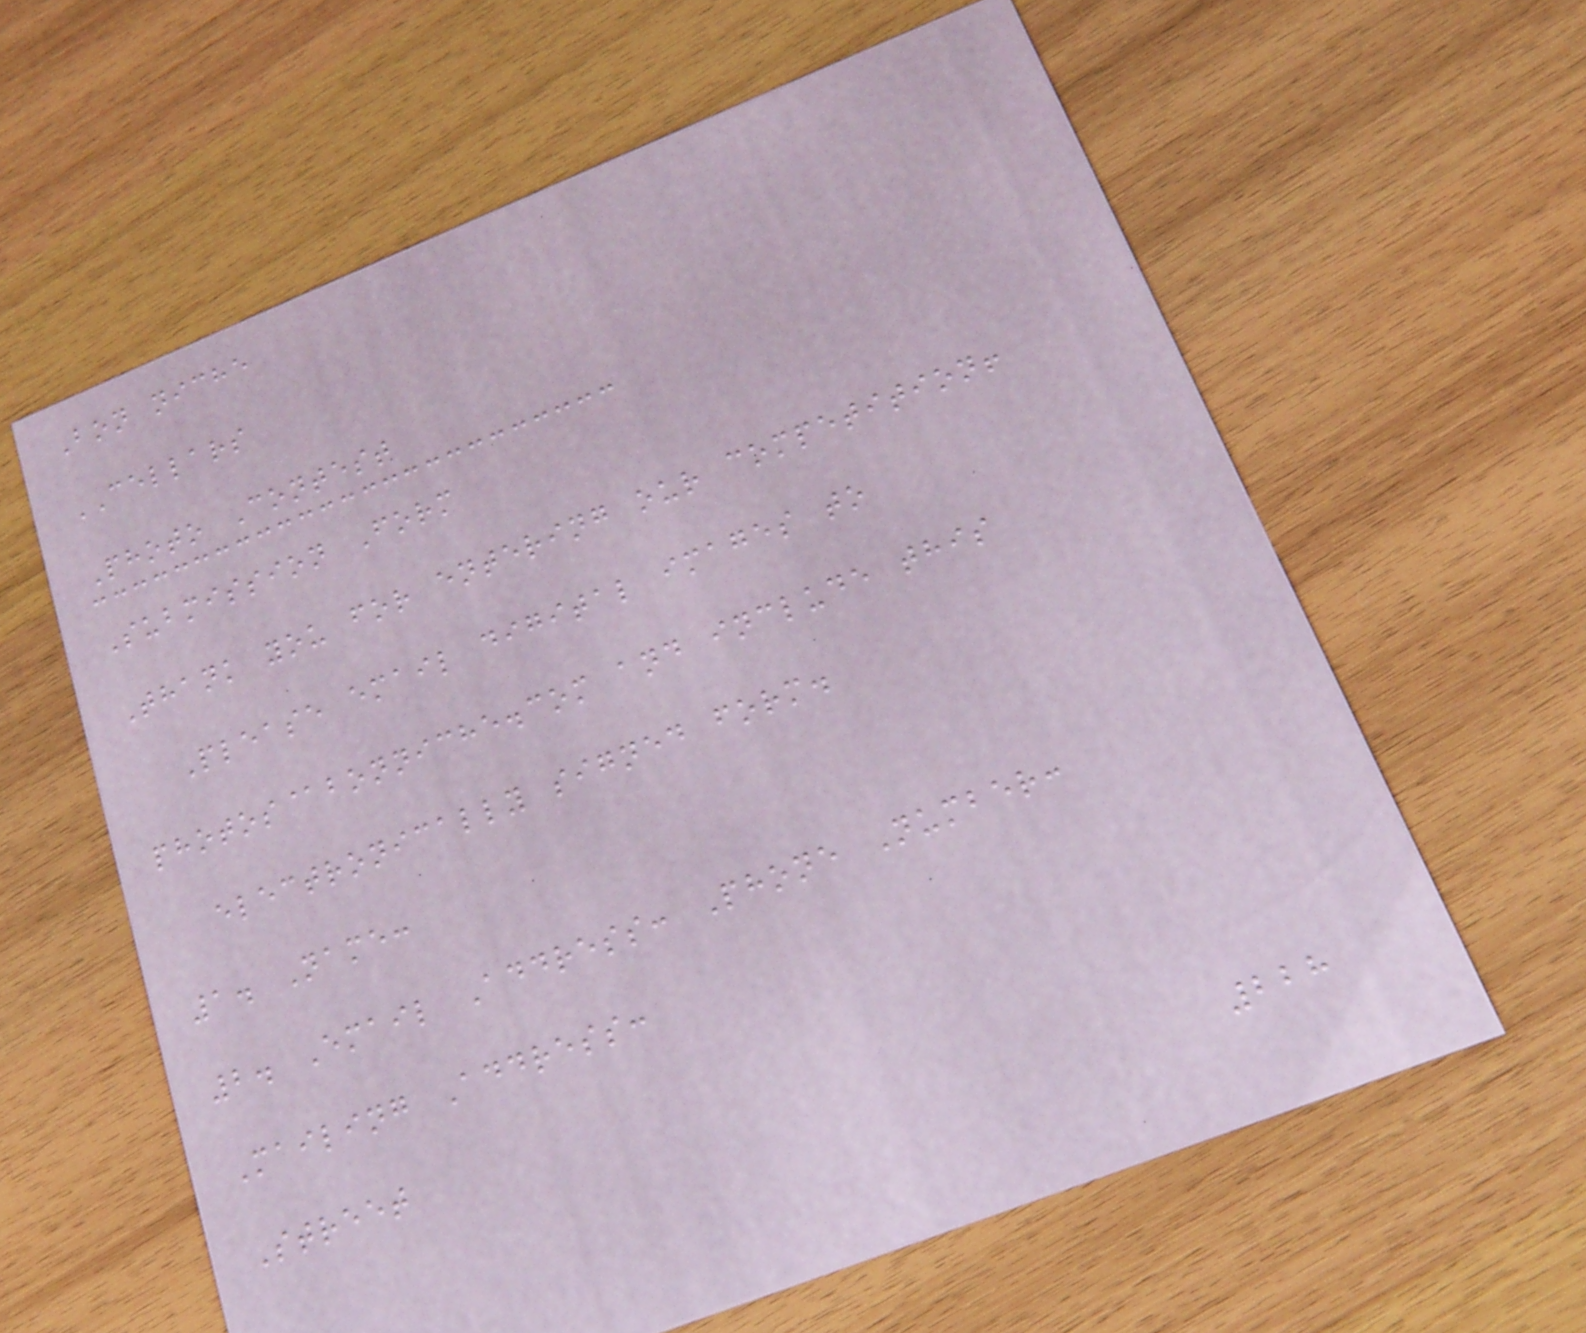Bon niche
CELLARS
Photo Contest
Submission Form
Thank you for entering our competition!
Please email digital images to
photos@bonniche.com and include this
electronically signed form.
1. Name:
2. Email Address: Phone Number:
Mailing Address:
Street
228
